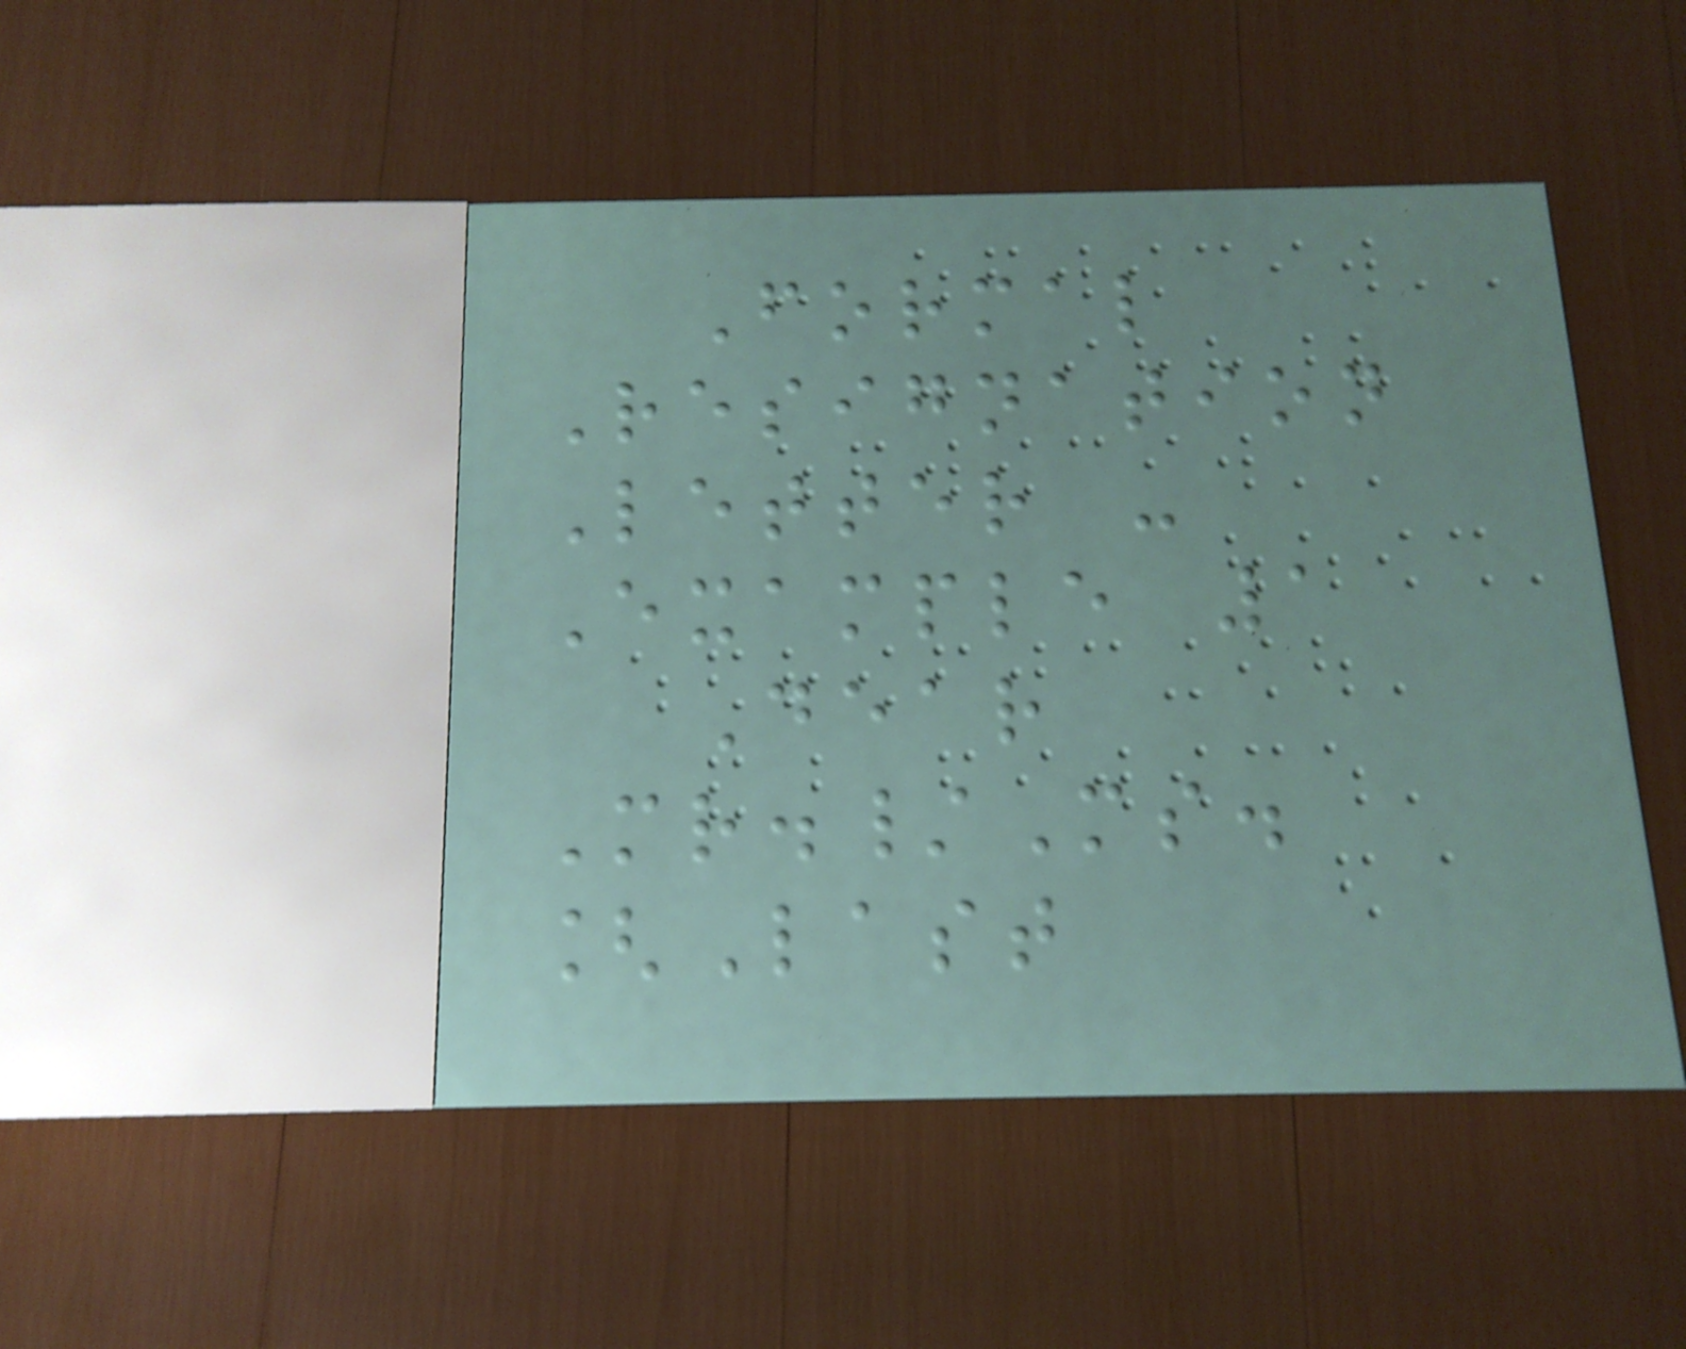Formal
Resignation
Letter -
Example 1
Dear
Mr./Ms.
[Last
